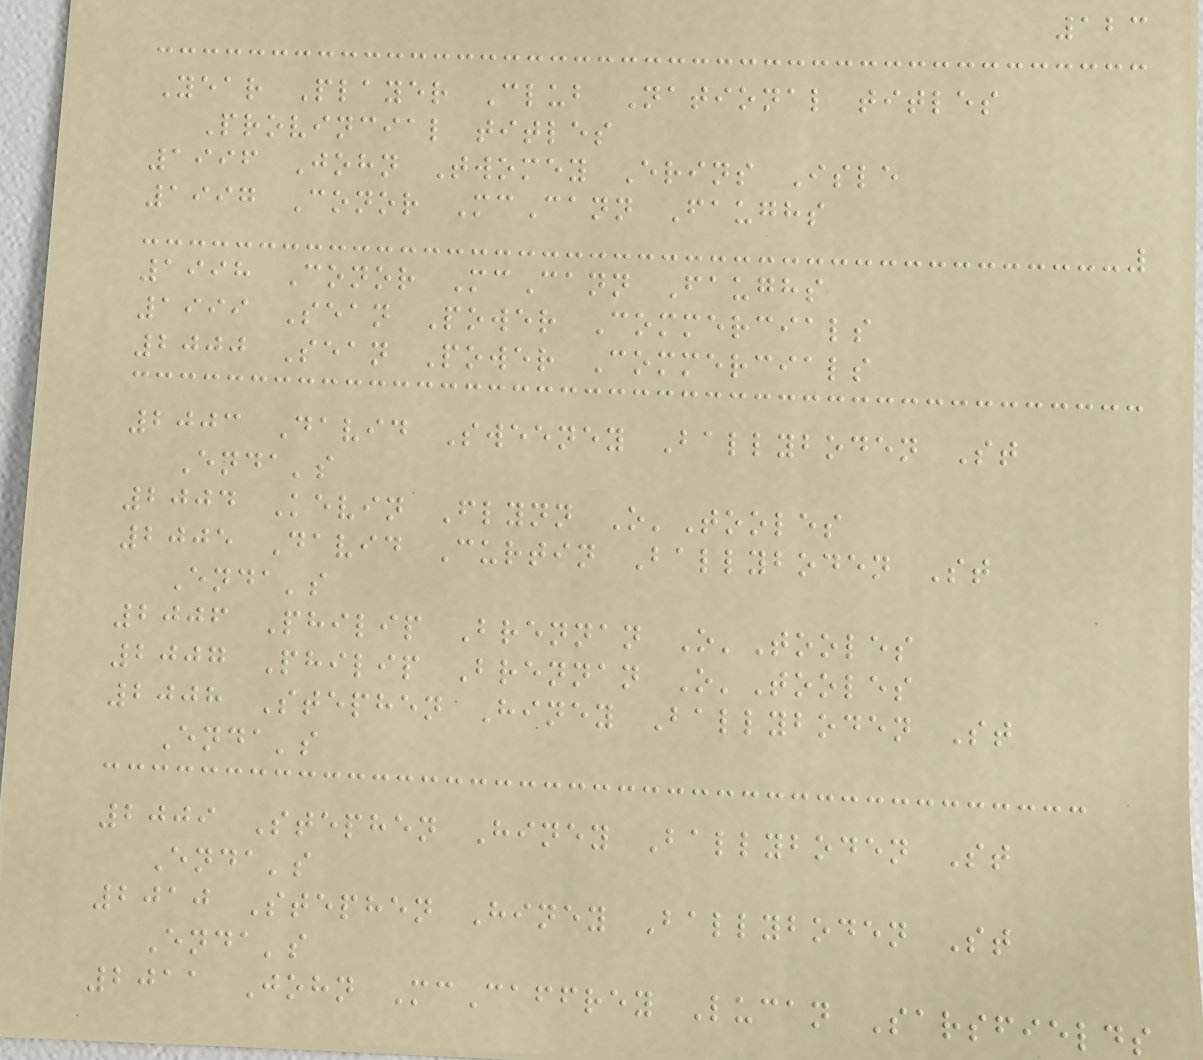123
Year Player Club National titles
Provincial titles
1996 John Twomey Erins Isle
1997 Conor McCann Faughs
1998 Conor McCann Faughs
1999 Sean Power Commercials
2000 Sean Power Commercials
2003 David Sweeney Ballyboden St
Enda's
2004 Kevin Flynn O'Tooles
2005 David Curtin Ballyboden St
Enda's
2006 Philip Brennan O'Tooles
2007 Philip Brennan O'Tooles
2008 Stephen Hiney Ballyboden St
Enda's
2009 Stephen Hiney Ballyboden St
Enda's
2010 Stephen Hiney Ballyboden St
Enda's
2011 John McCaffrey Lucan Sarsfields
